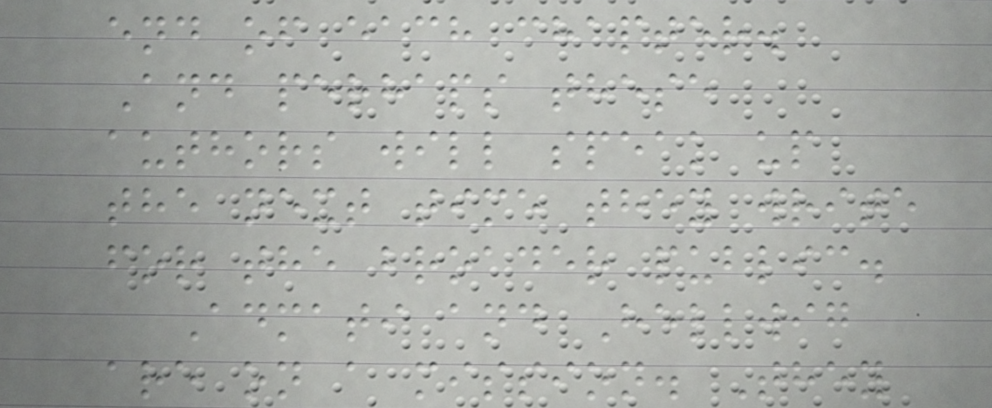end of each chapter.
And perhaps these
authors will speak up
the next time they write
for the broader public.
Admati and Hellwig
are on a mission. They
